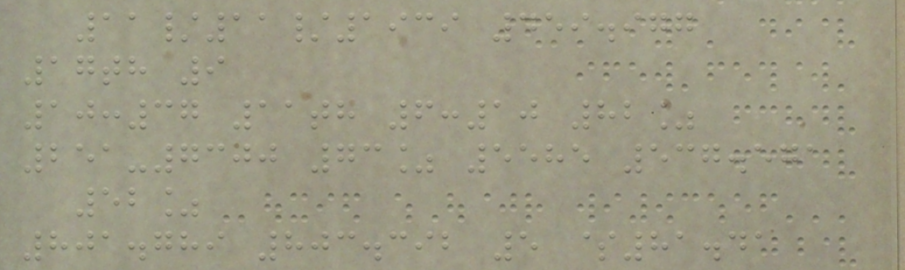11/11/1939 459.977
17th 9
10:37 11th 6:10 82%
251-7300 73% 5585 537.571
52%
801.789 803.392 5 $81.41
